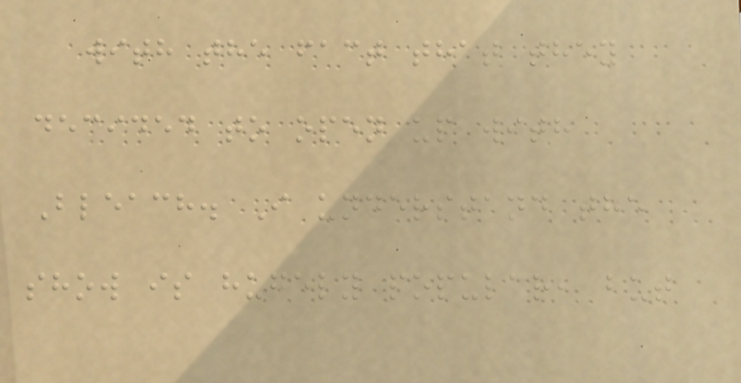with the fact that they
decided to open up with
Bleach. I understand the
show is hugely popular, but
